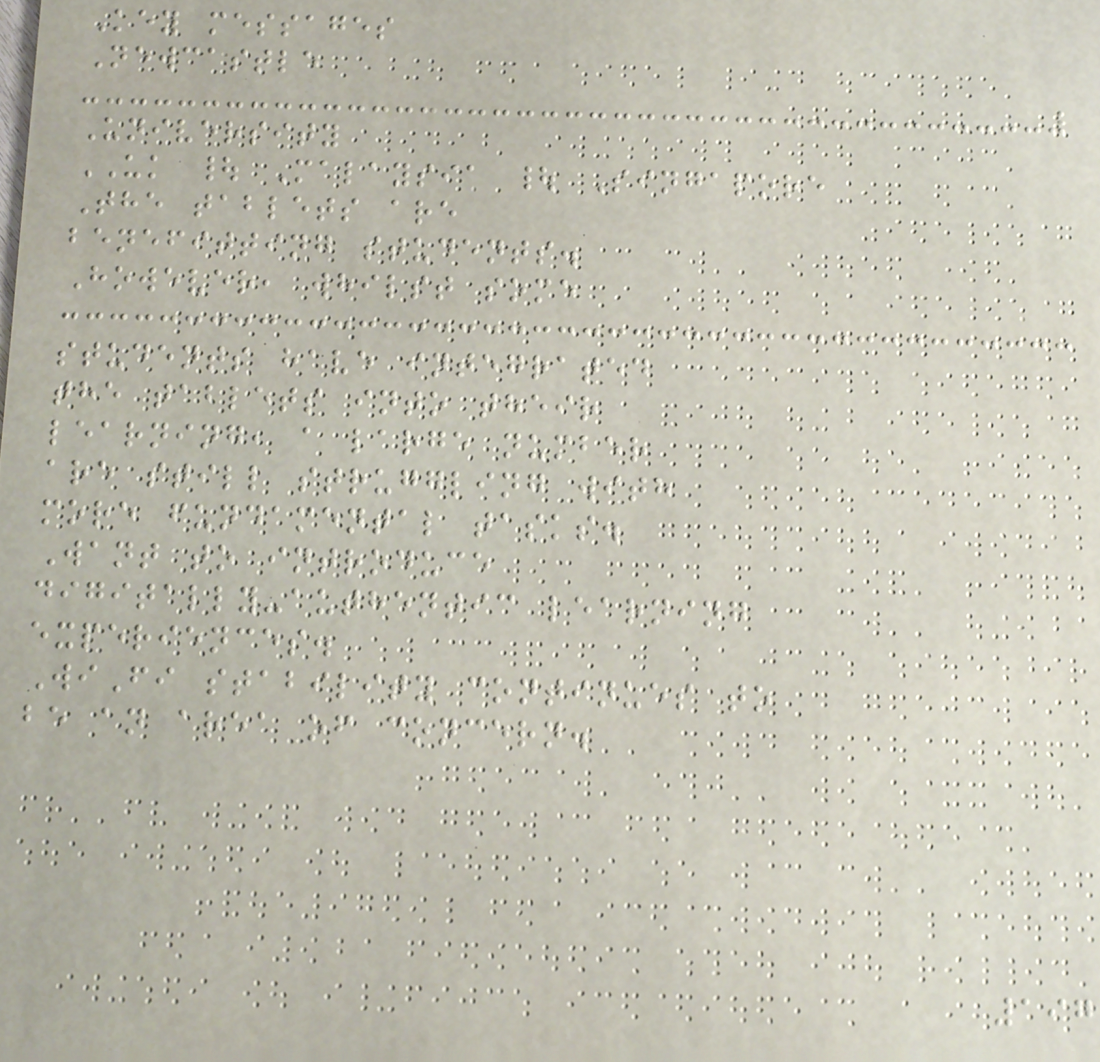Key messages
Newcastle
University
UK | Malaysia | Singapore
The tablets are
benefitting students.
However, whilst some
students have integrated
the tablets into their
learning, a large number
are still struggling with
more fundamental tasks.
Want to introduce
digitally-authentic learning
experiences.
WiFi stability continues to
be an area of concern.
197
